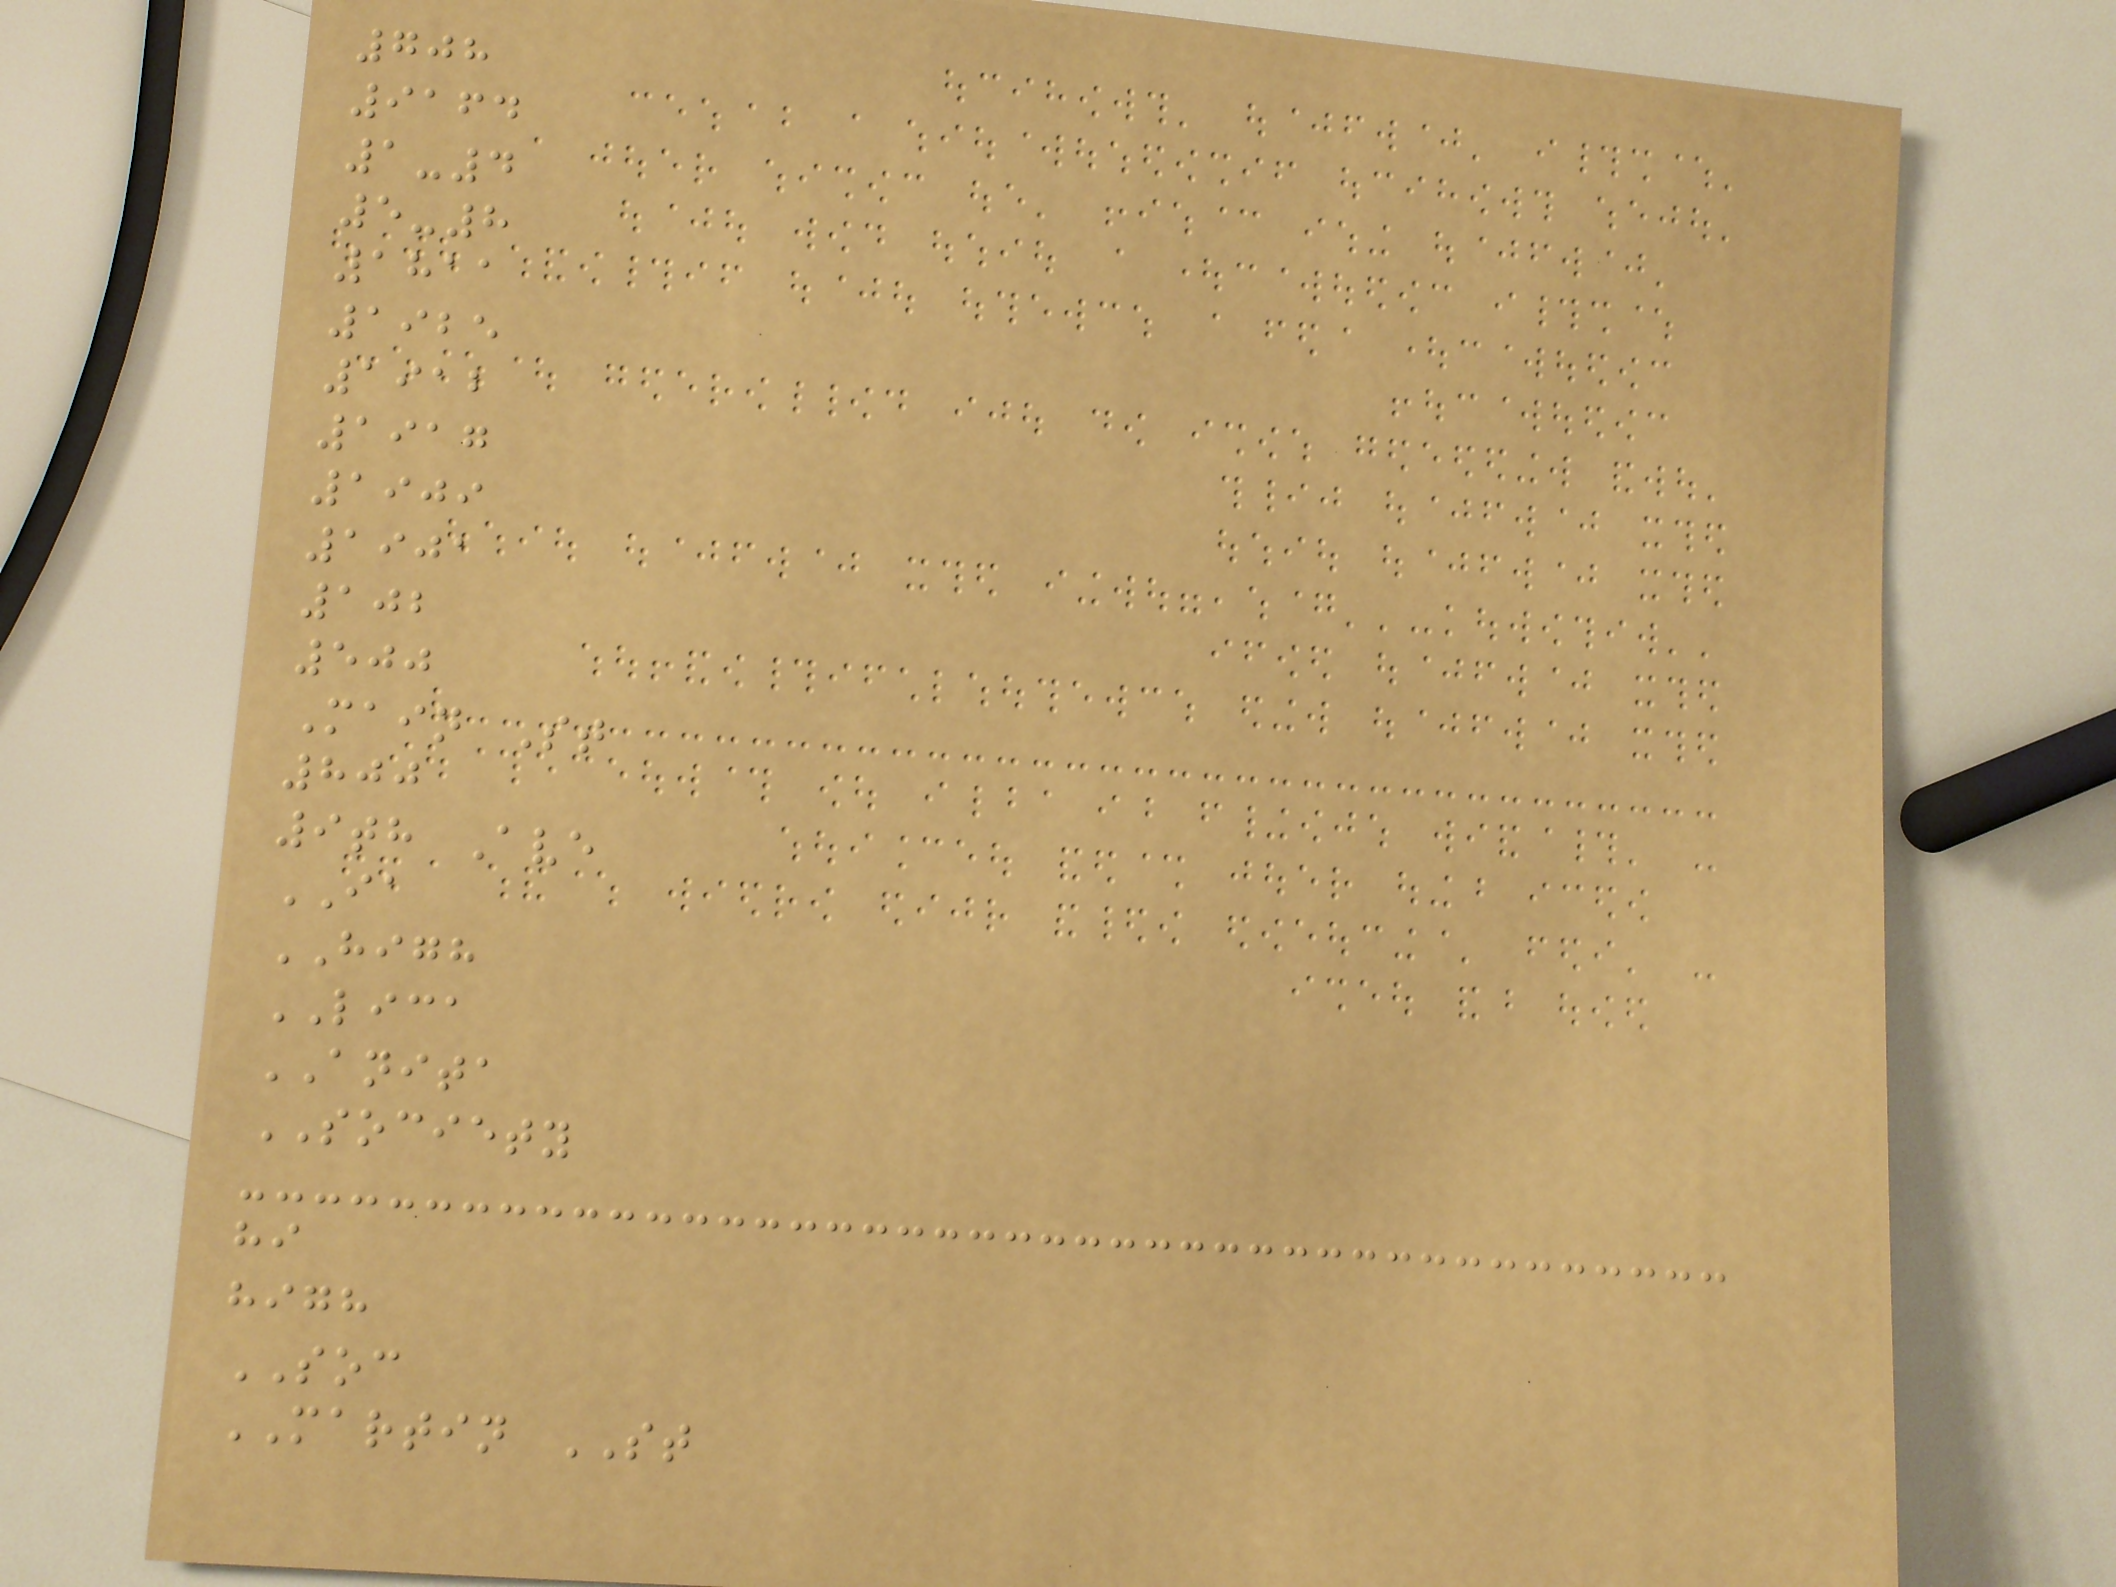708
9164
1-4
5-8
1811
1925
1912
1917
1909
1901
102
500
Main St
800
9th Ave
IA
HIGH
LICA
ANITA
SOCIETY
hi
high
SOC
MARTIN ST
